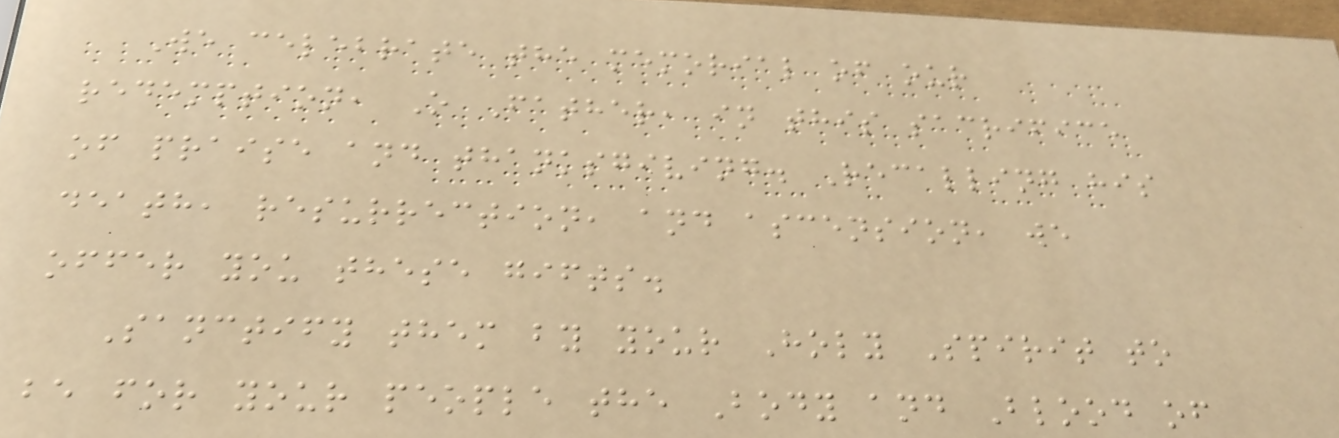We celebrate the memorial of our
redemption, O Father, in this sacrifice
of praise and thanksgiving. Recalling his
death, resurrection, and ascension, we
offer you these gifts.
Sanctify them by your Holy Spirit to
be for your people the Body and Blood of
